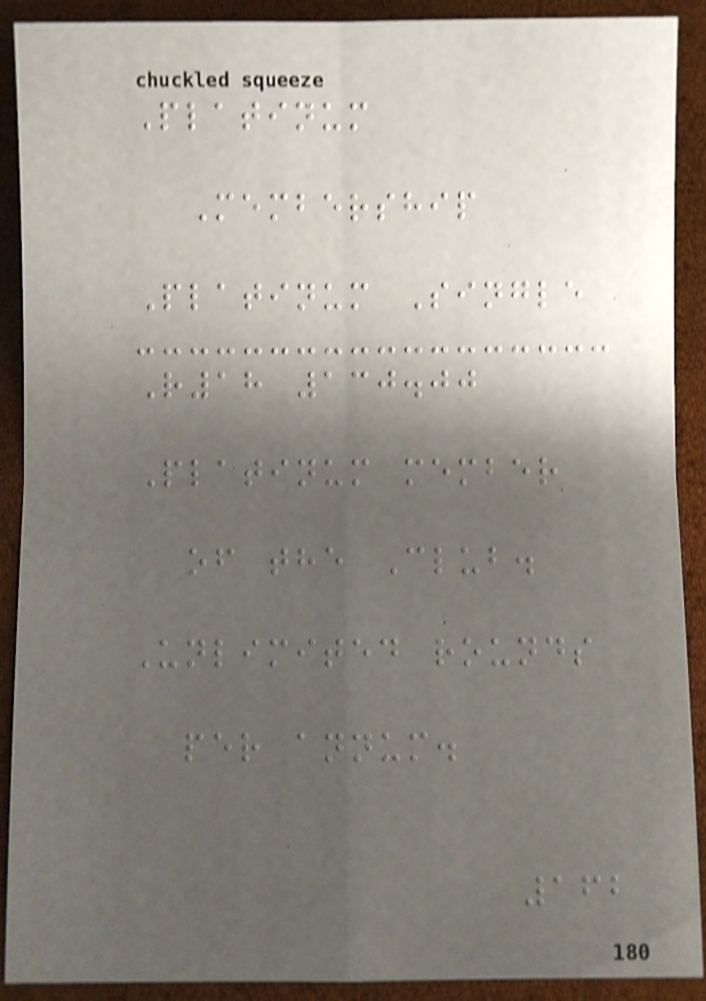Platinum
Membership
Platinum Single
R18 130.00
Platinum member
of the Club.
Unlimited rounds
per annum.
162
